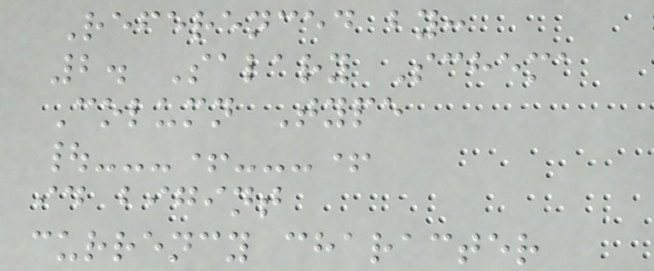Referenced by:
2. Salary Schema
Column Type
|---+---+
id bigint
currency character
